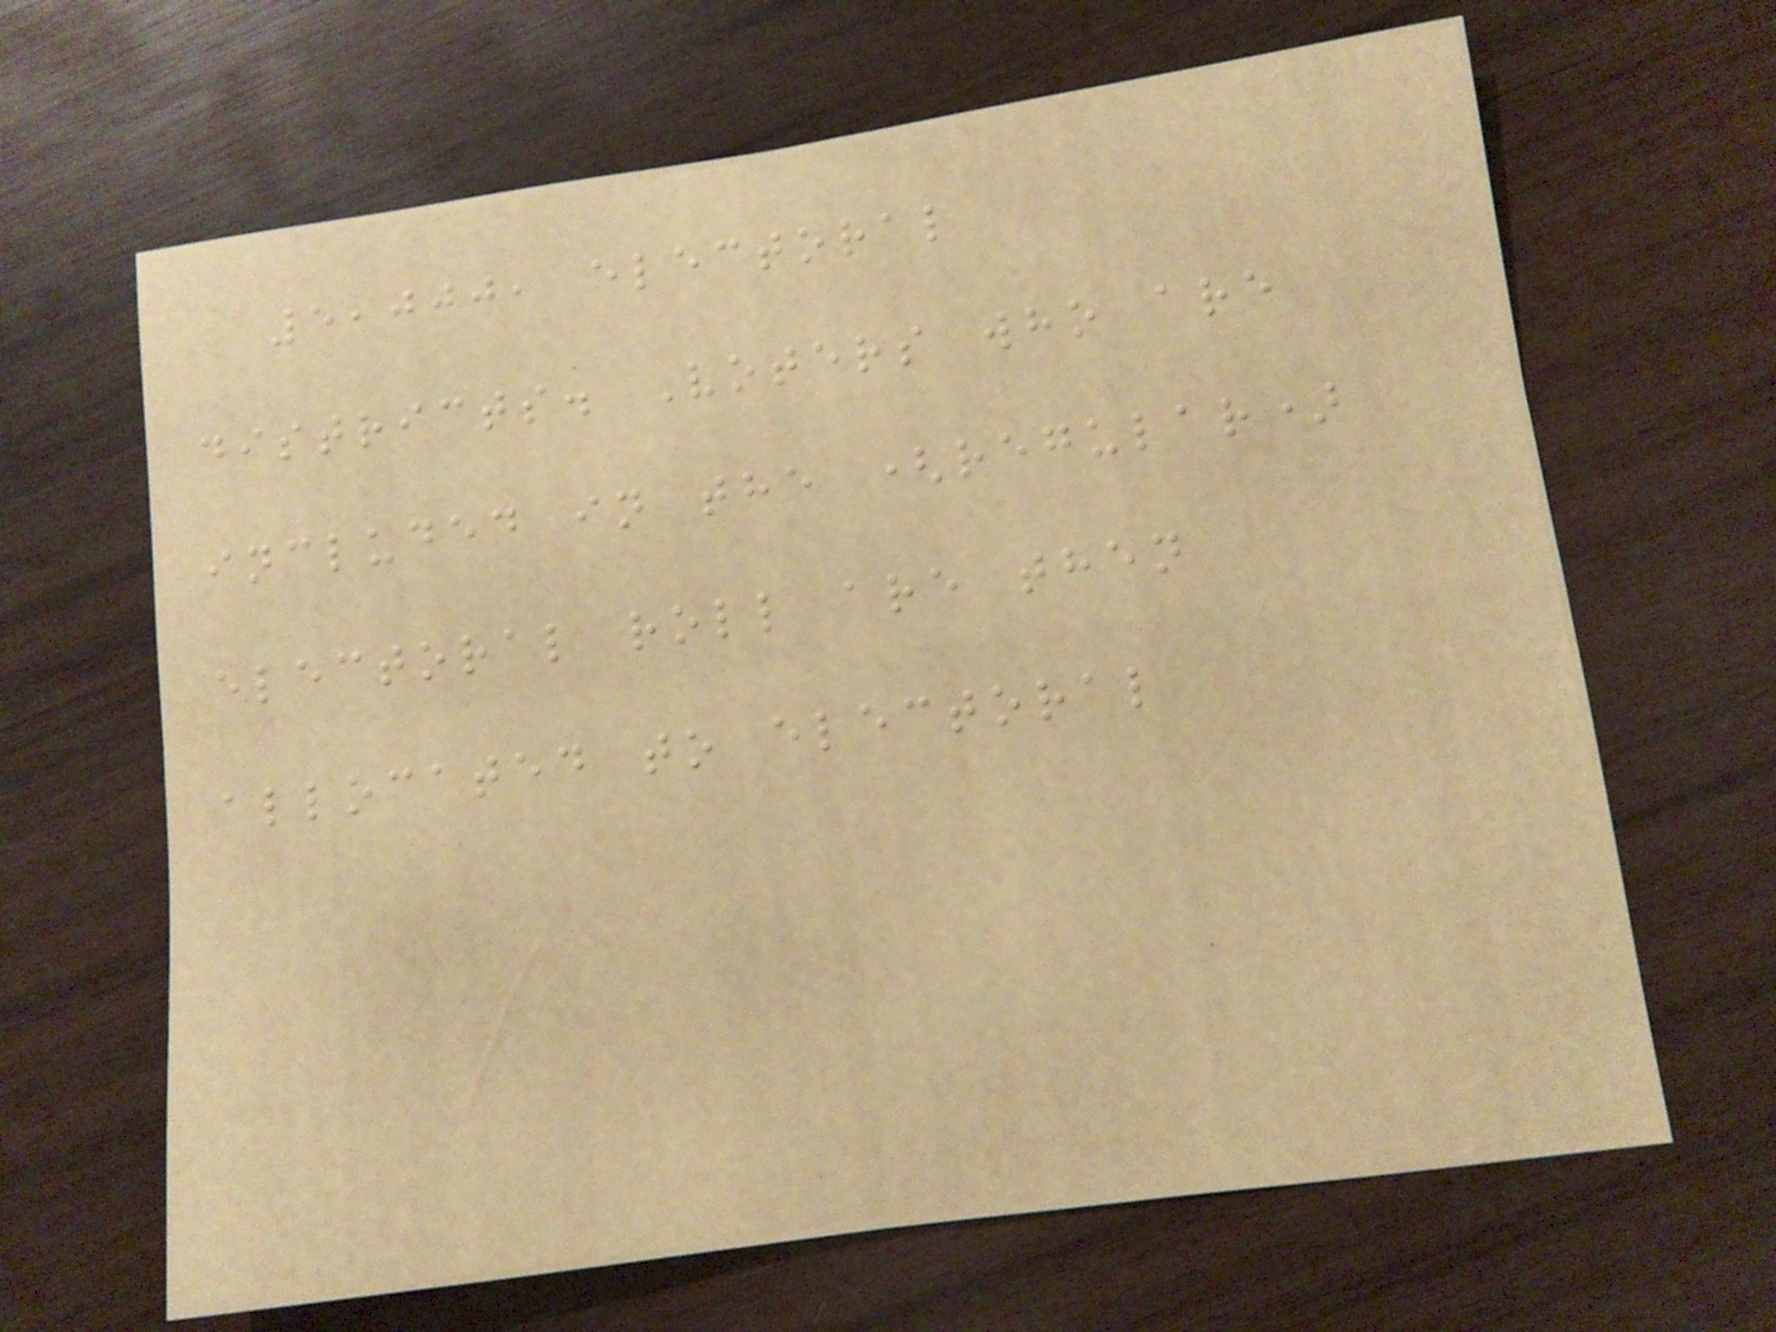5,000, electoral
districts. Voters who are
included in the (regular)
electoral roll are then
allocated to electoral
